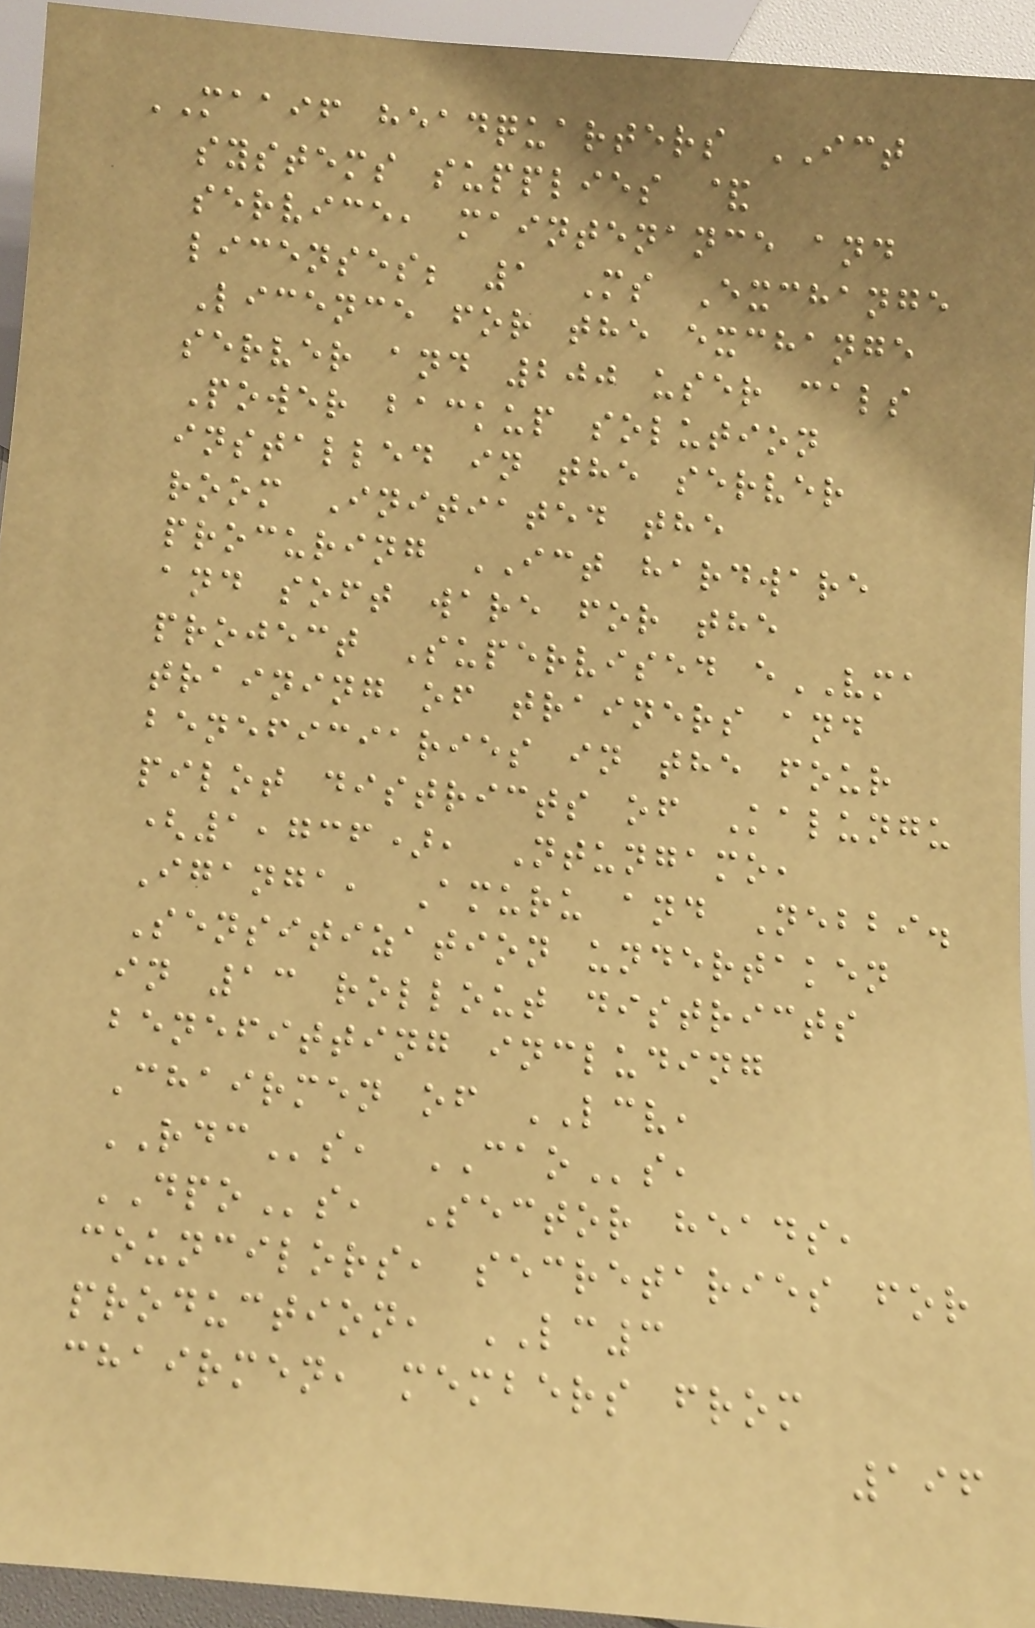MAAIF headquarters ICT
systems supplies &
service, maintenance and
licenses; 1 Ms Exchange
Licence for the exchange
server and 200 user cals
Power backup solution
installed in the server
room Initiated the
procuring ICT hardware
and soft ware for the
project Supervised eVMA
training of trainers and
beneficiaries in the four
pilot districts of Kalungu
(1,736), Ntungamo,
Iganga, Amuru and Nebbi.
Sensitization undertaken
in 13 rollout districts
benefitting including
Chairmen of LCV,
RDCs, CAOs,
DPOs, Sector heads,
councilors, secretaries for
production, LC3
chairmen, members from
196
